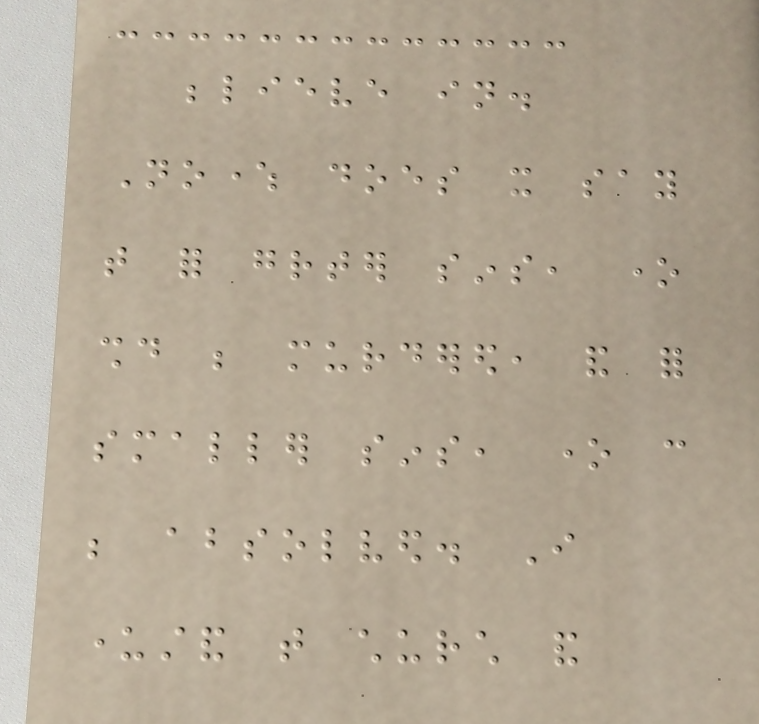believe in.
Nowhere does it say
that for greater sins, one
should be murdered, and for
smaller sins, one can
be absolved. I
understand that church and
